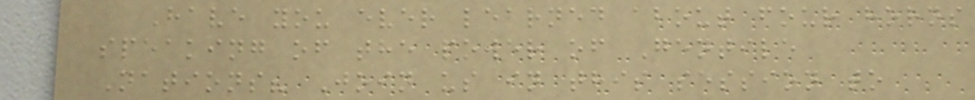Have you ever learned about four horns
speaking of the power of Gentile
Nations? Join us in this session to
